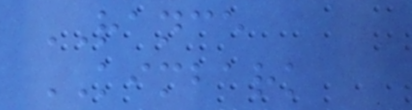RANCE
KIMBARK
